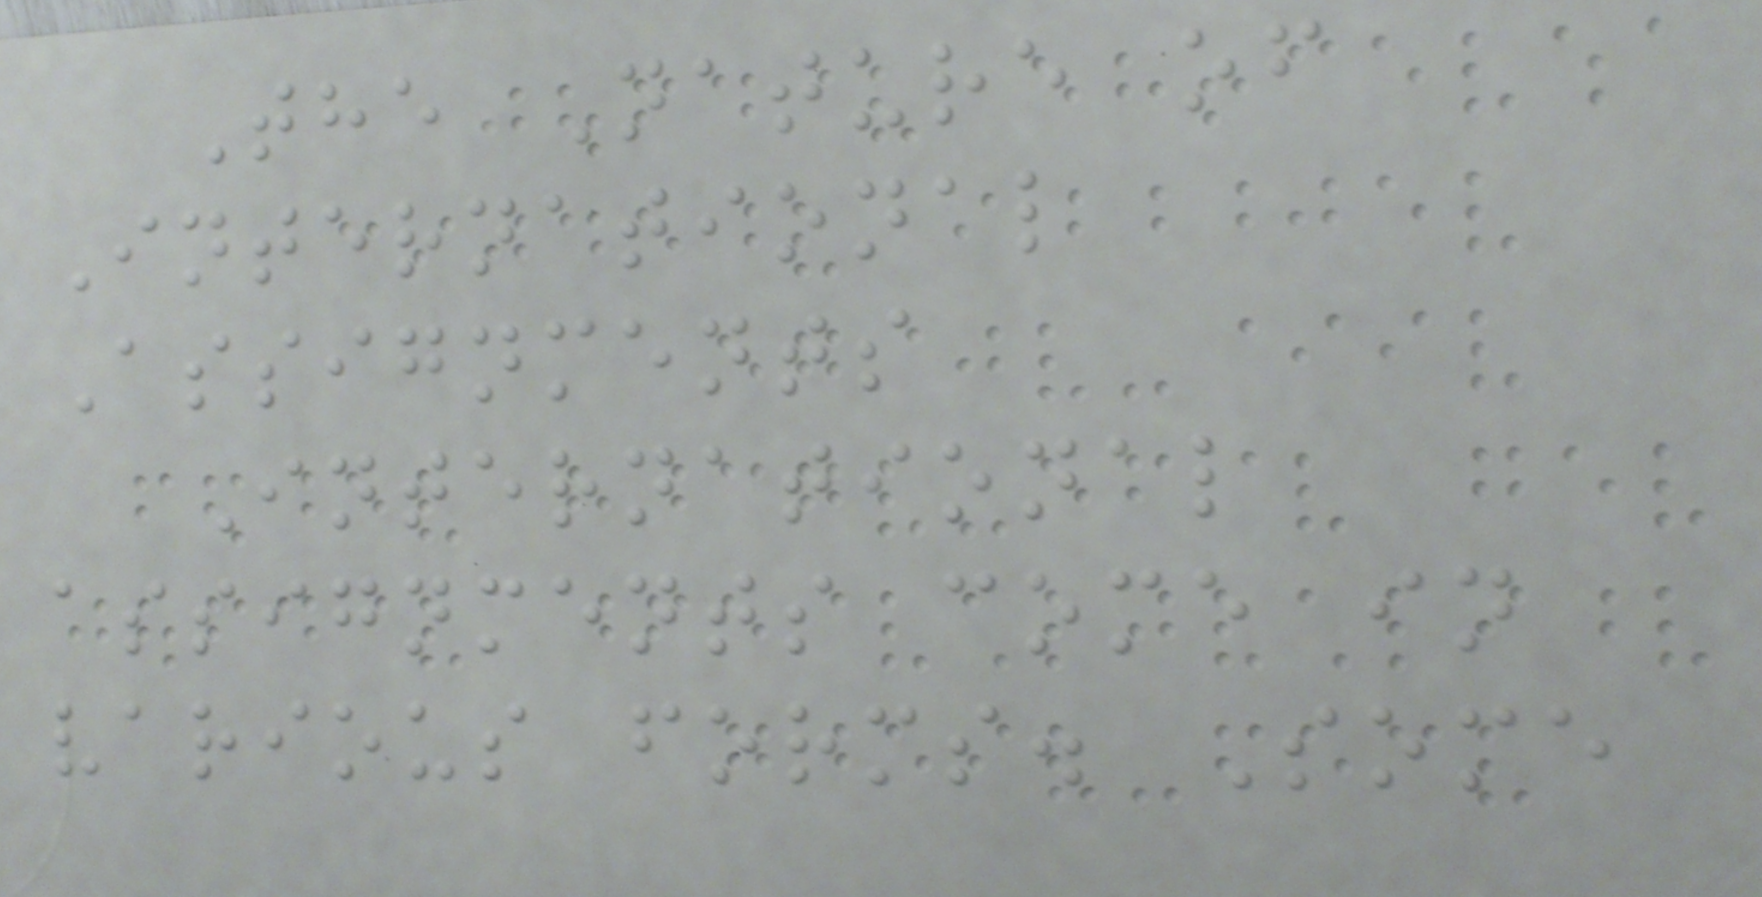The Nature of
International
Assignments
International
assignments come in
various forms. Some
